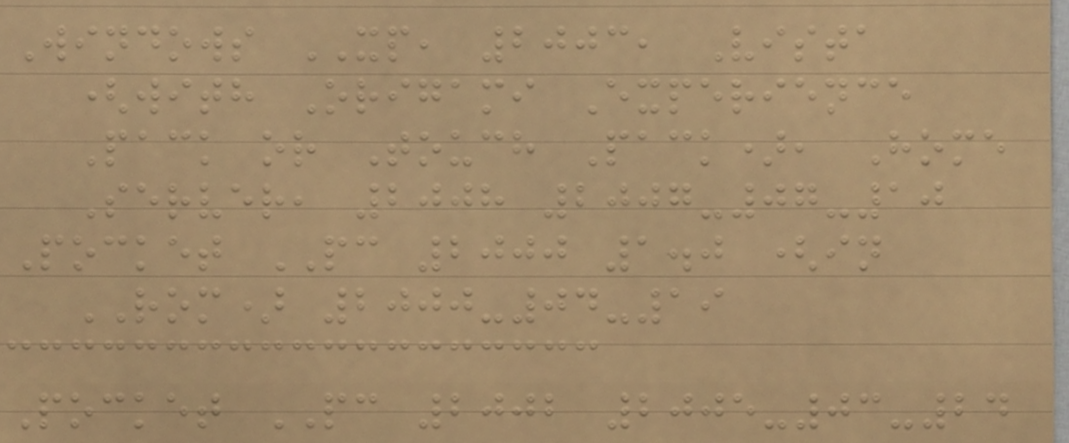Windows XP, 2003, Vista
(with Origami Experience
Pack or Touch Pack), Home
Server, 2008 2007-07-10
Pocket PC 2000 1.0 (in
ROM) 2000-04-19
Pocket PC 2002 2005-03-24
